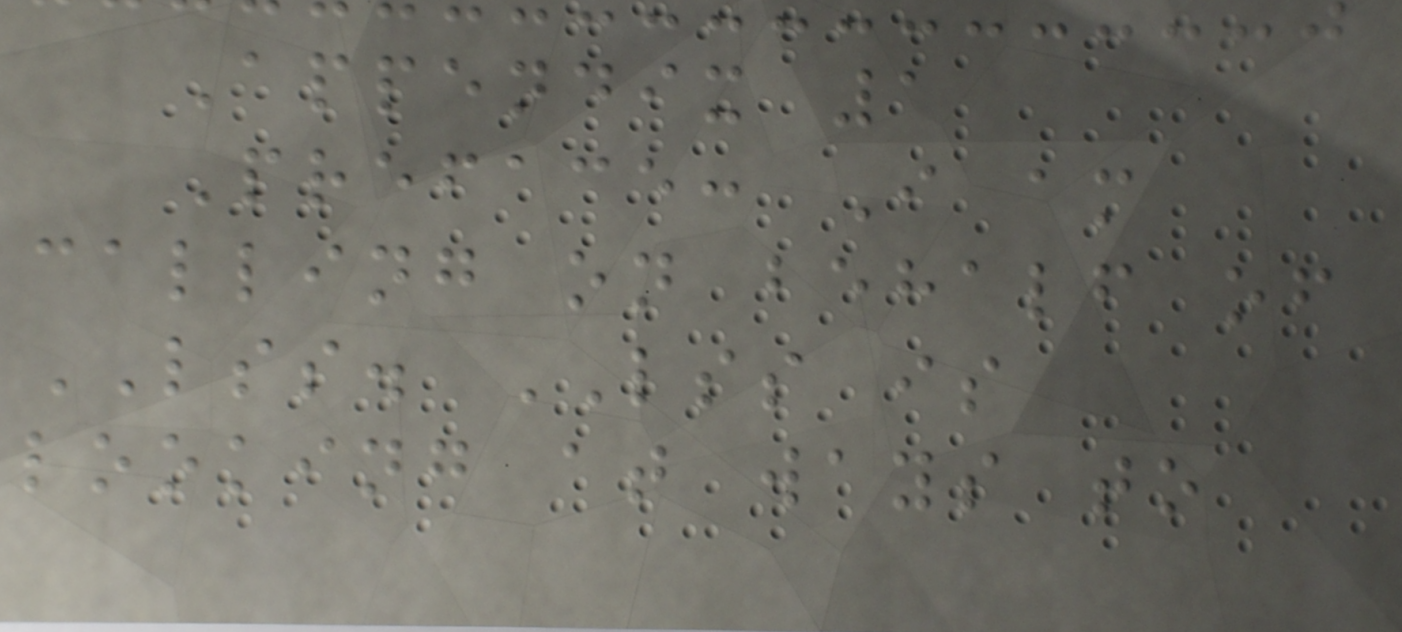Appendix 1
Preface: I am
calling on behalf of
LSS. LSS is
looking at ways to
